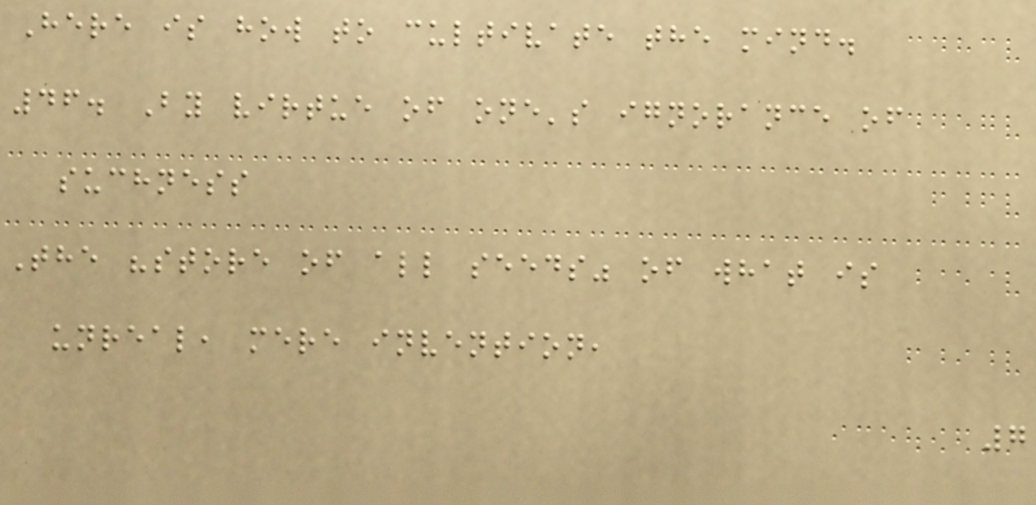Here is how to cultivate the mind.
46. By virtue of one's ignorance of
suchness
The "store of all seeds" of what is
unreal, mere invention,
7
